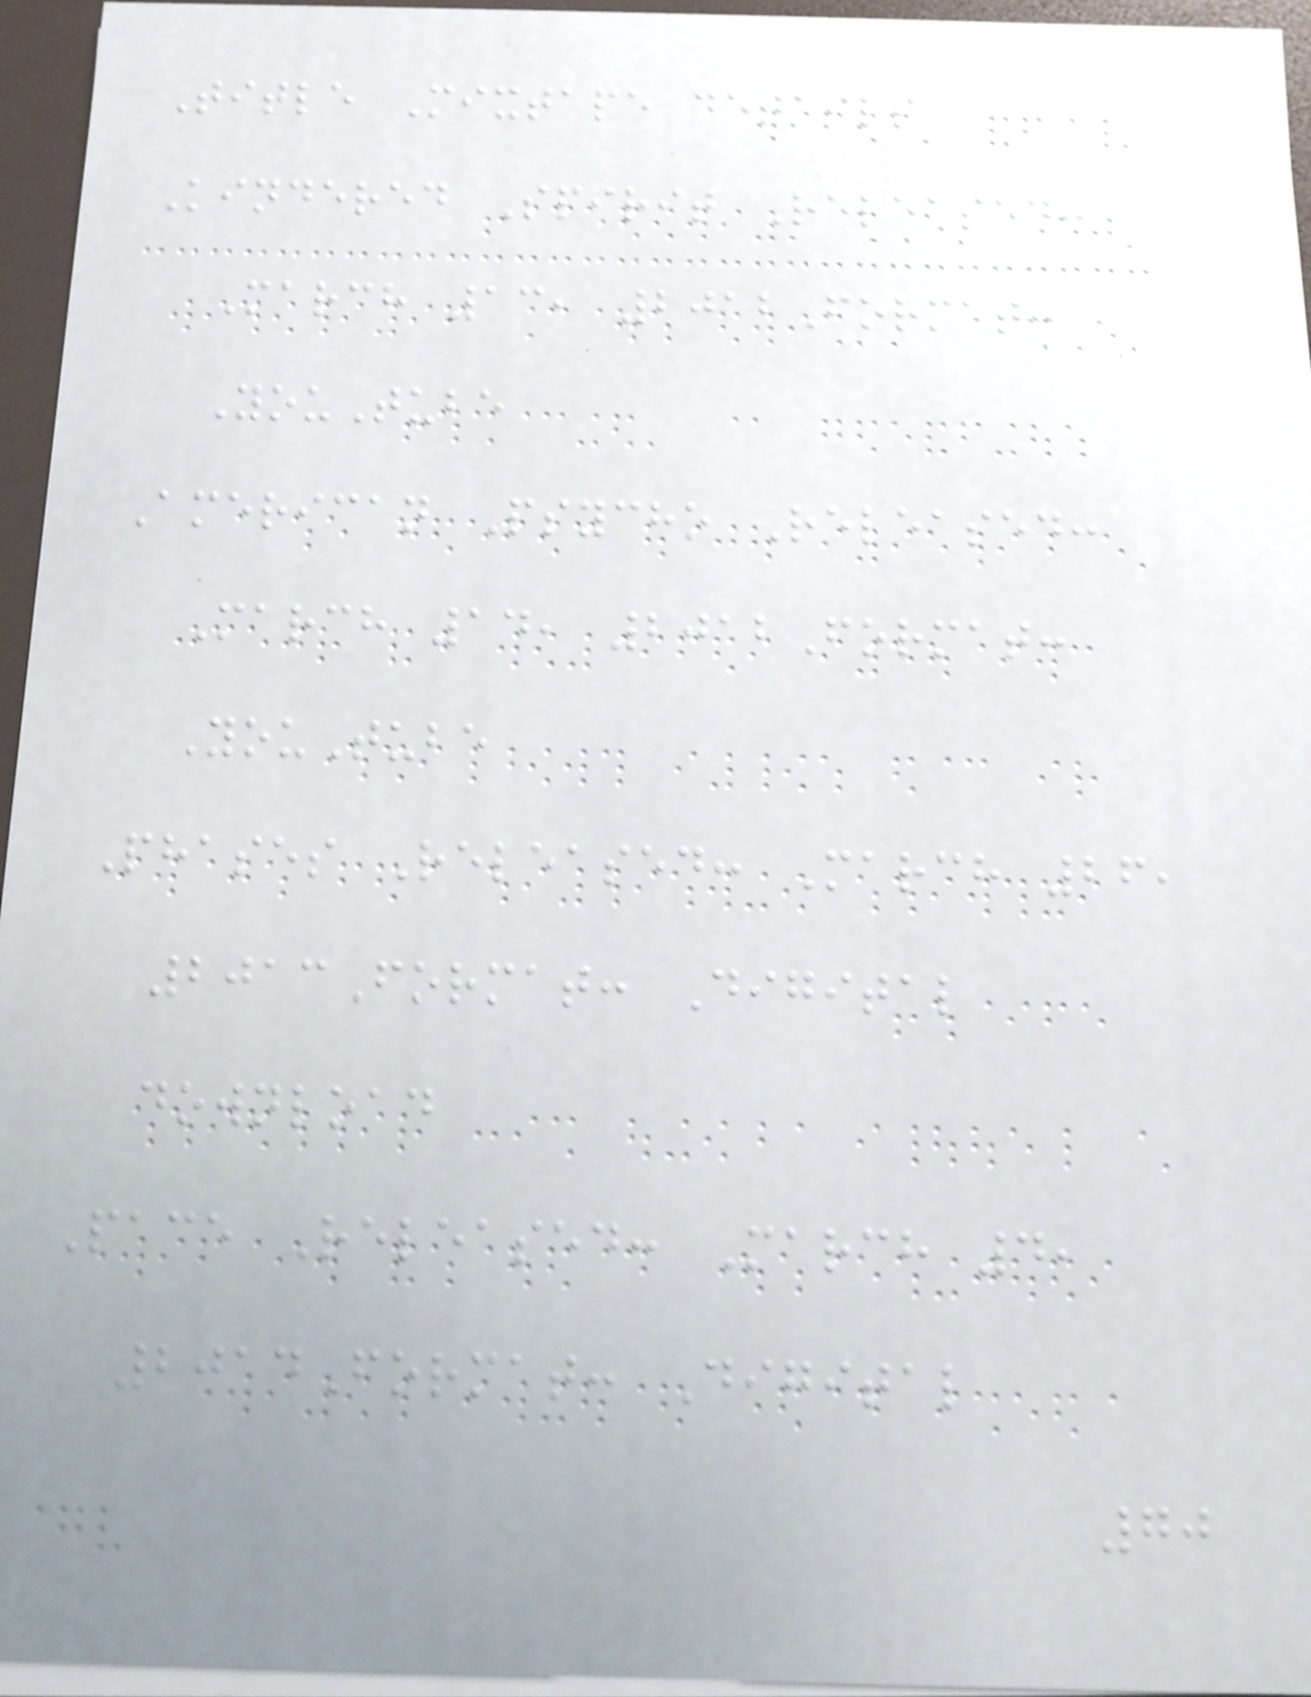Title Mixtape details
Kindered Spirit Released:
March 13, 2012Format:
YouTube
American Psycho Released:
March 14, 2012Format:
YouTube
Phases Released: March 26,
2013Format: Digital
download
Pace Released: March 4,
2014Format: Digital
70
